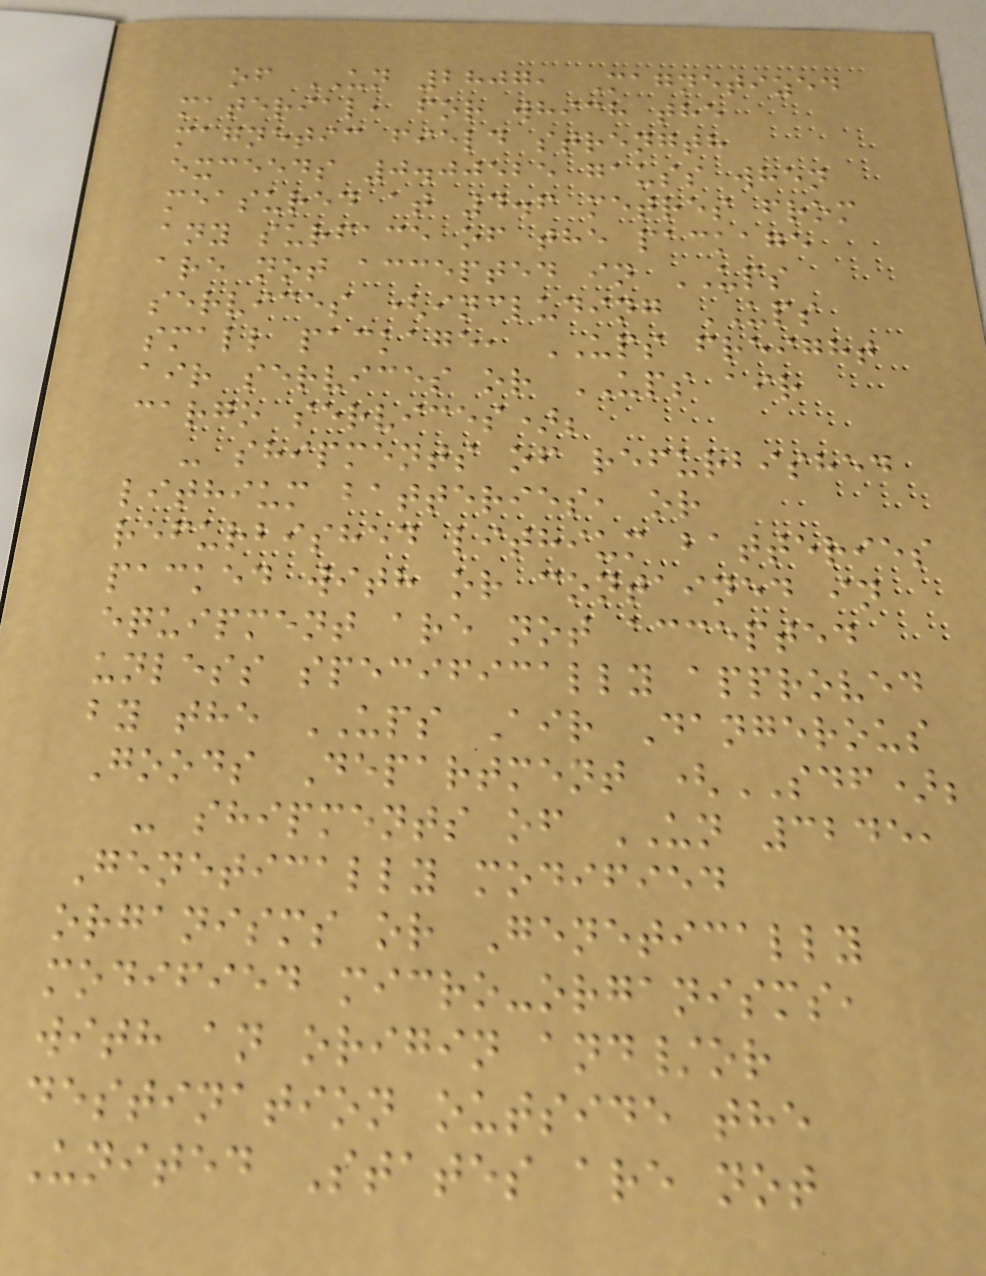of UN 2807, Magnetized
material, for which the
magnetic field strength
exceeds 0.00525 gauss when
measured at 4.6 metres from
any surface of the package
are not accepted in UPS
services (including UPS
small package, UPS freight
air services or UPS air
cargo services);
- shipments of refurbished
lithium batteries, or
refurbished lithium batteries
packed with or contained in
equipment are not accepted
unless specifically approved
by the UPS Air Dangerous
Goods Department (SDF);
- shipments of UN 3245,
Genetically modified
organisms or Genetically
modified micro-organisms,
with an origin and/or
destination outside the
United States are not
